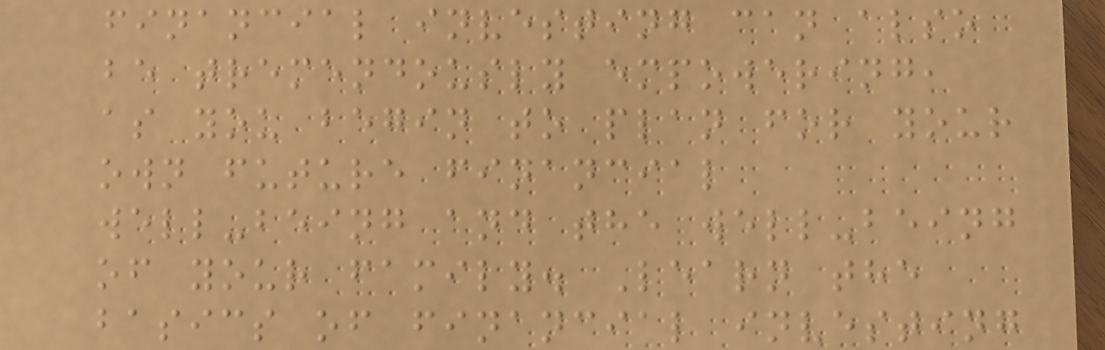financial investing can also
be tremendously empowering,
as you begin to plan for your
own future financial
well-being and the well-being
of your family. Learn the
basics of financial investing
